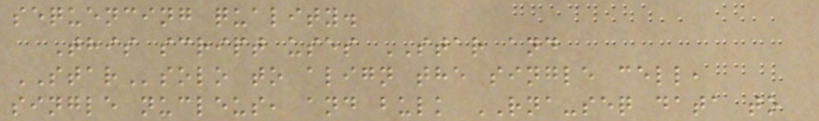sequencing quality.
This script uses STAR and
STARsolo to align the single cell,
single nucleus, and bulk RNA-seq data to
